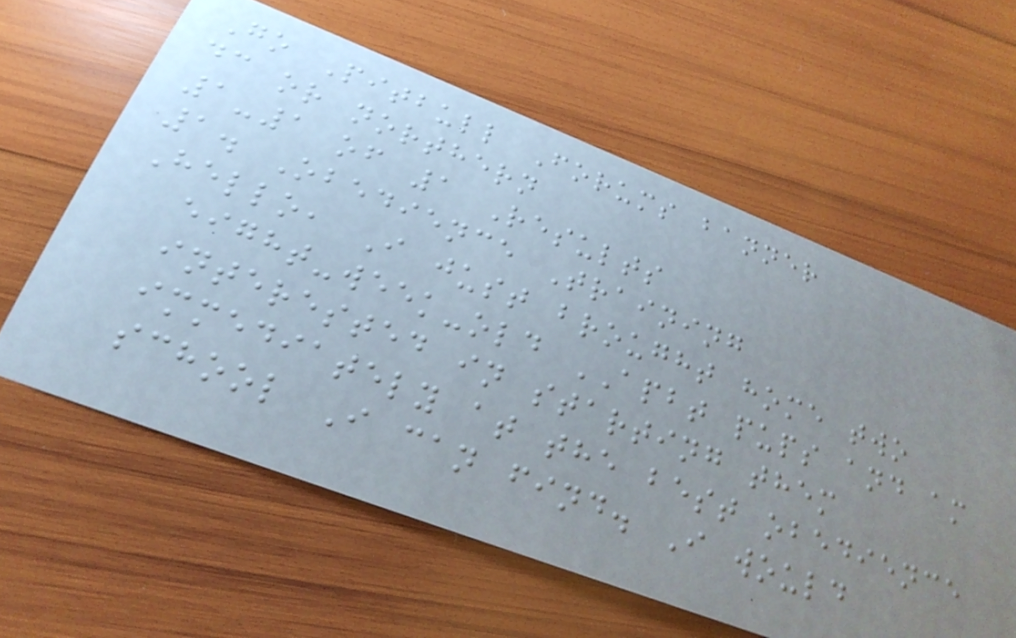Go Pitbull Forums banner
dc or northern
1-1 of 1 Results
1. Obedience Training
Hello, I just brought home two
eight-week-old APBT pups and am
interested in starting them
immediately at the best obedience
school I can find. I would
